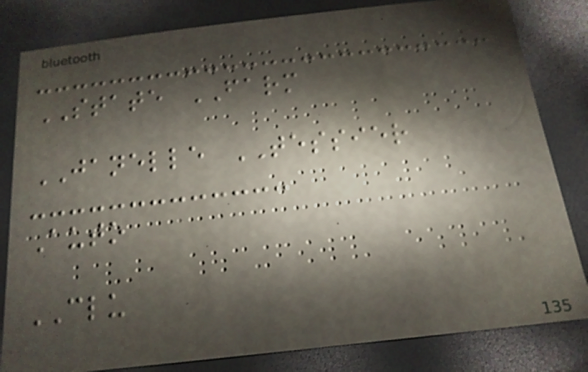STATE FARM
JANELLE TESSIER
Auto
CLU
